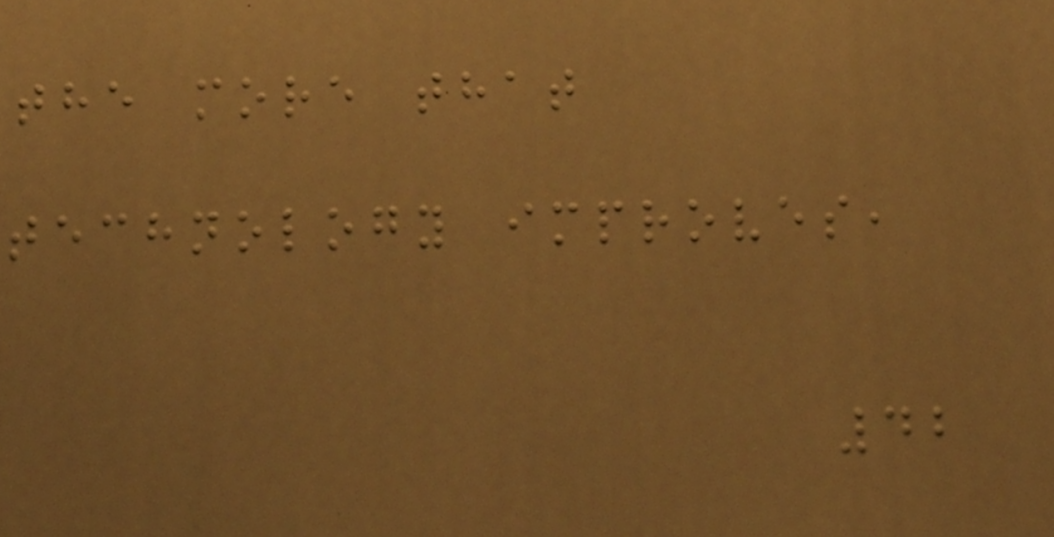the more that
technology improves,
42
